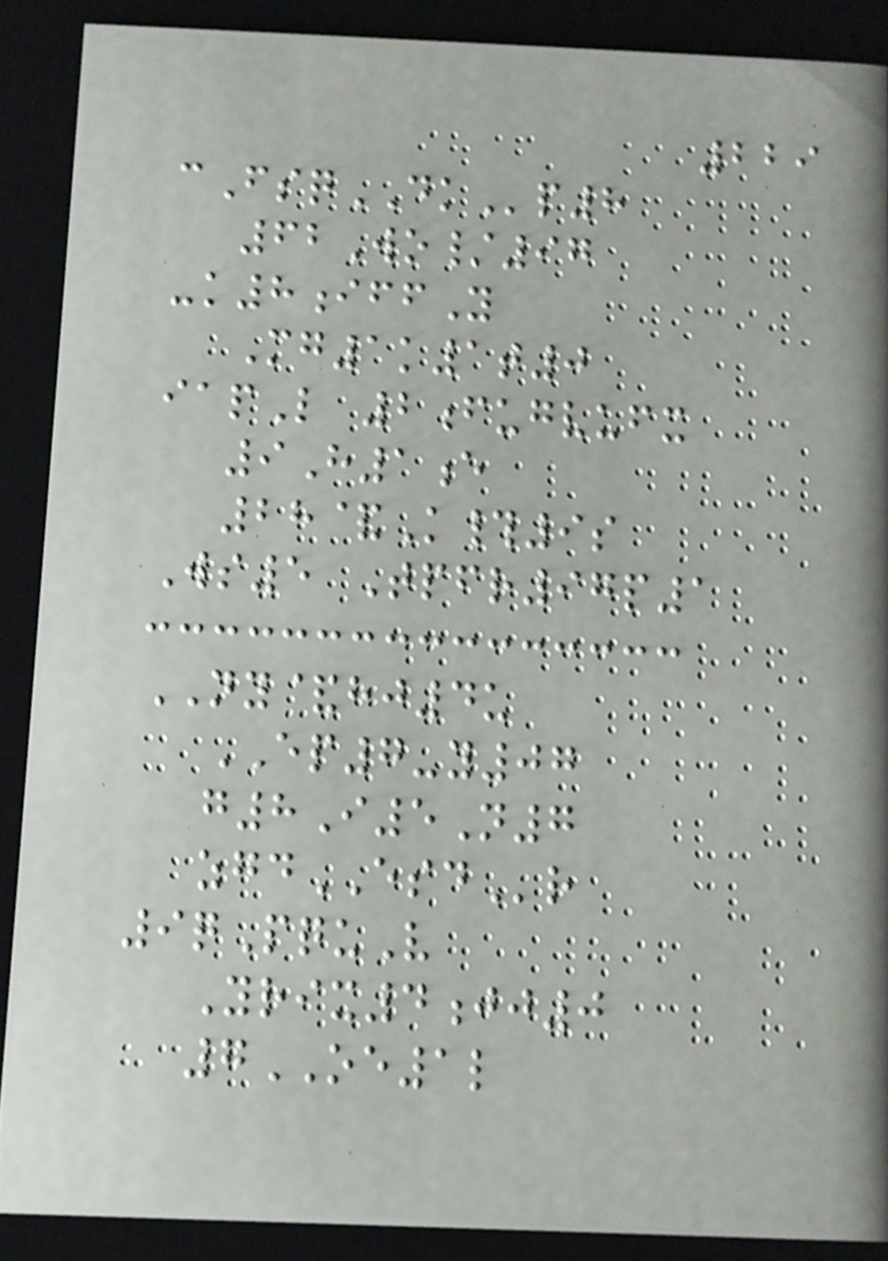229
cFsqDKp8
62Wo/97
-k8iffY
Mg1k1t0
iapL 2fugvufx
9H1e
28&K#9s
Ws5 Tpfr97p1
NY&hj4u
EP7-y07
g8I5N7
zgdESDr
9qPquV
Yrix4jj0
7OE1l
